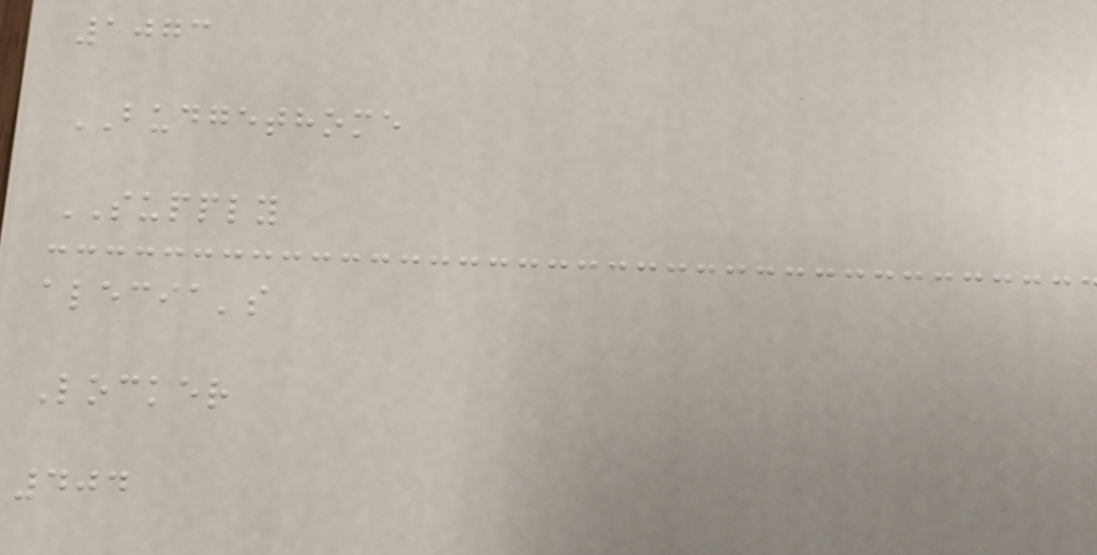1073
BUDGETHOME
SUPPLY
alecia's
Locker
404
